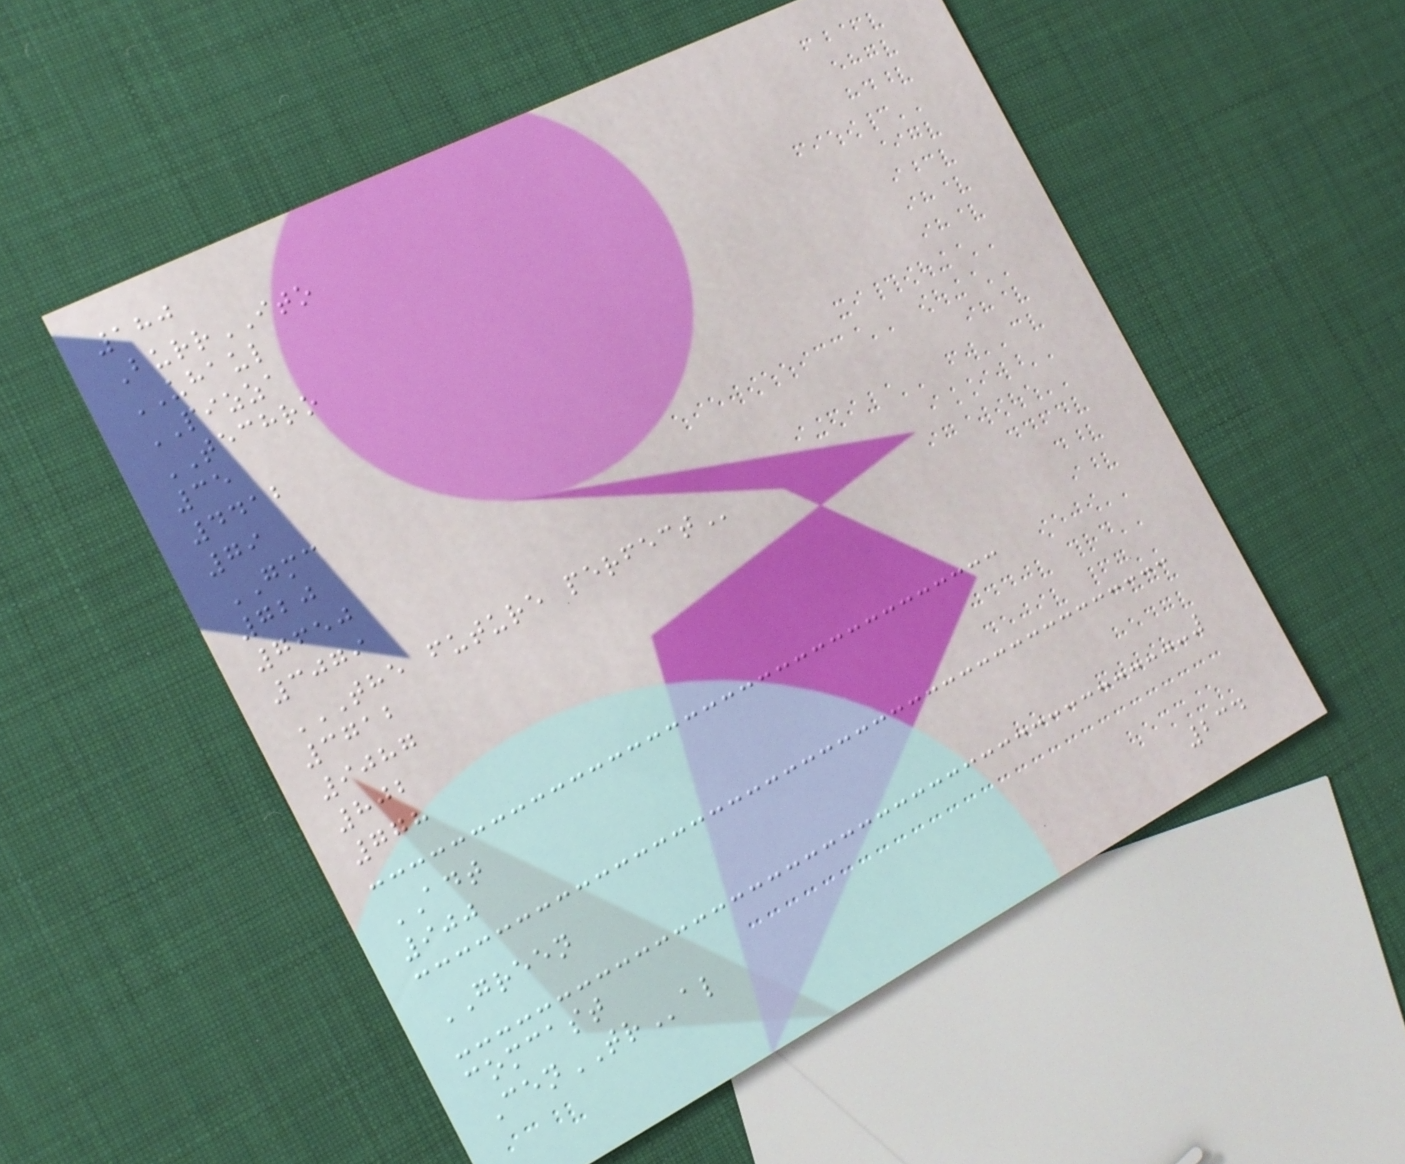180
BurrITO
UHAUL
PIZZA
TECHRO
35
4412
79
GMC
720
7650
3079
THE FUTURE PERFECT
3712
9087
802
778
ADT
900
GREEN
comcast
CenTRal
234
